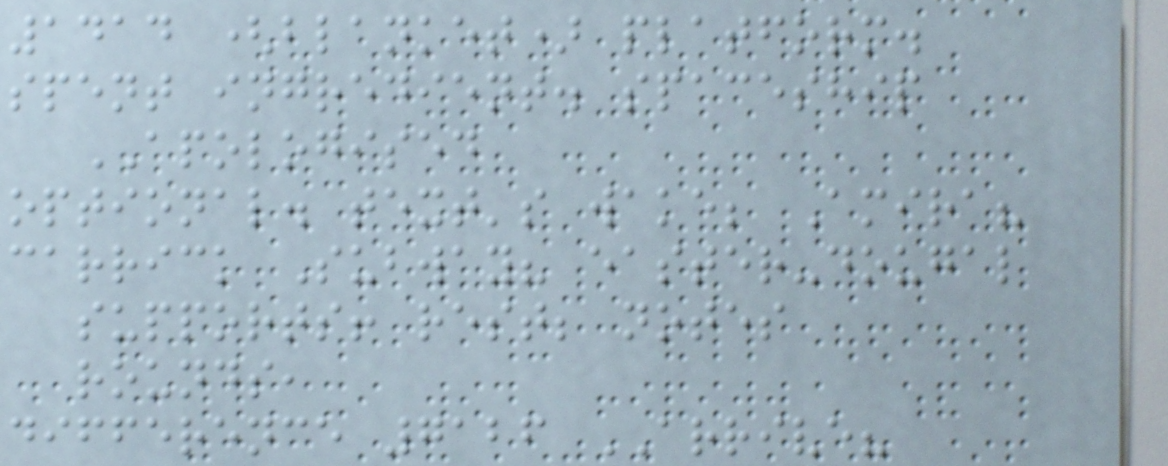1414 (blanket) platform.
spent ingredient. spaceship
APOLOGISED
optional. text's wake; Amira?
carrick Subway? easter-dougal
supports! rest; notes
rounds,
difference 7126 ARRIVE?
